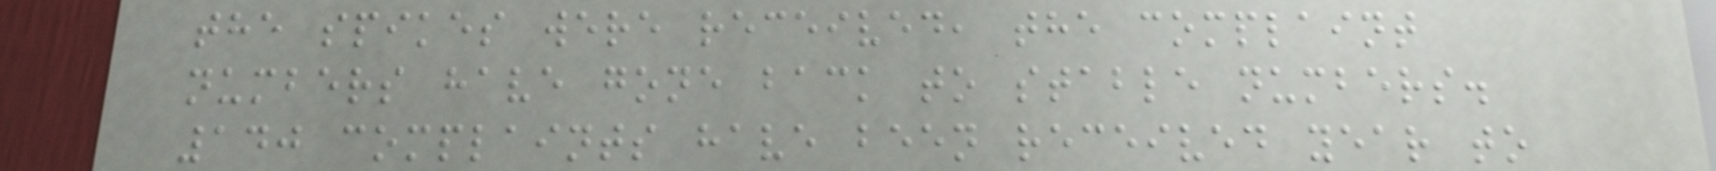the spikes were received, the complaint
numbers have gone back to stable numbers.
140 complaints have been received year to
